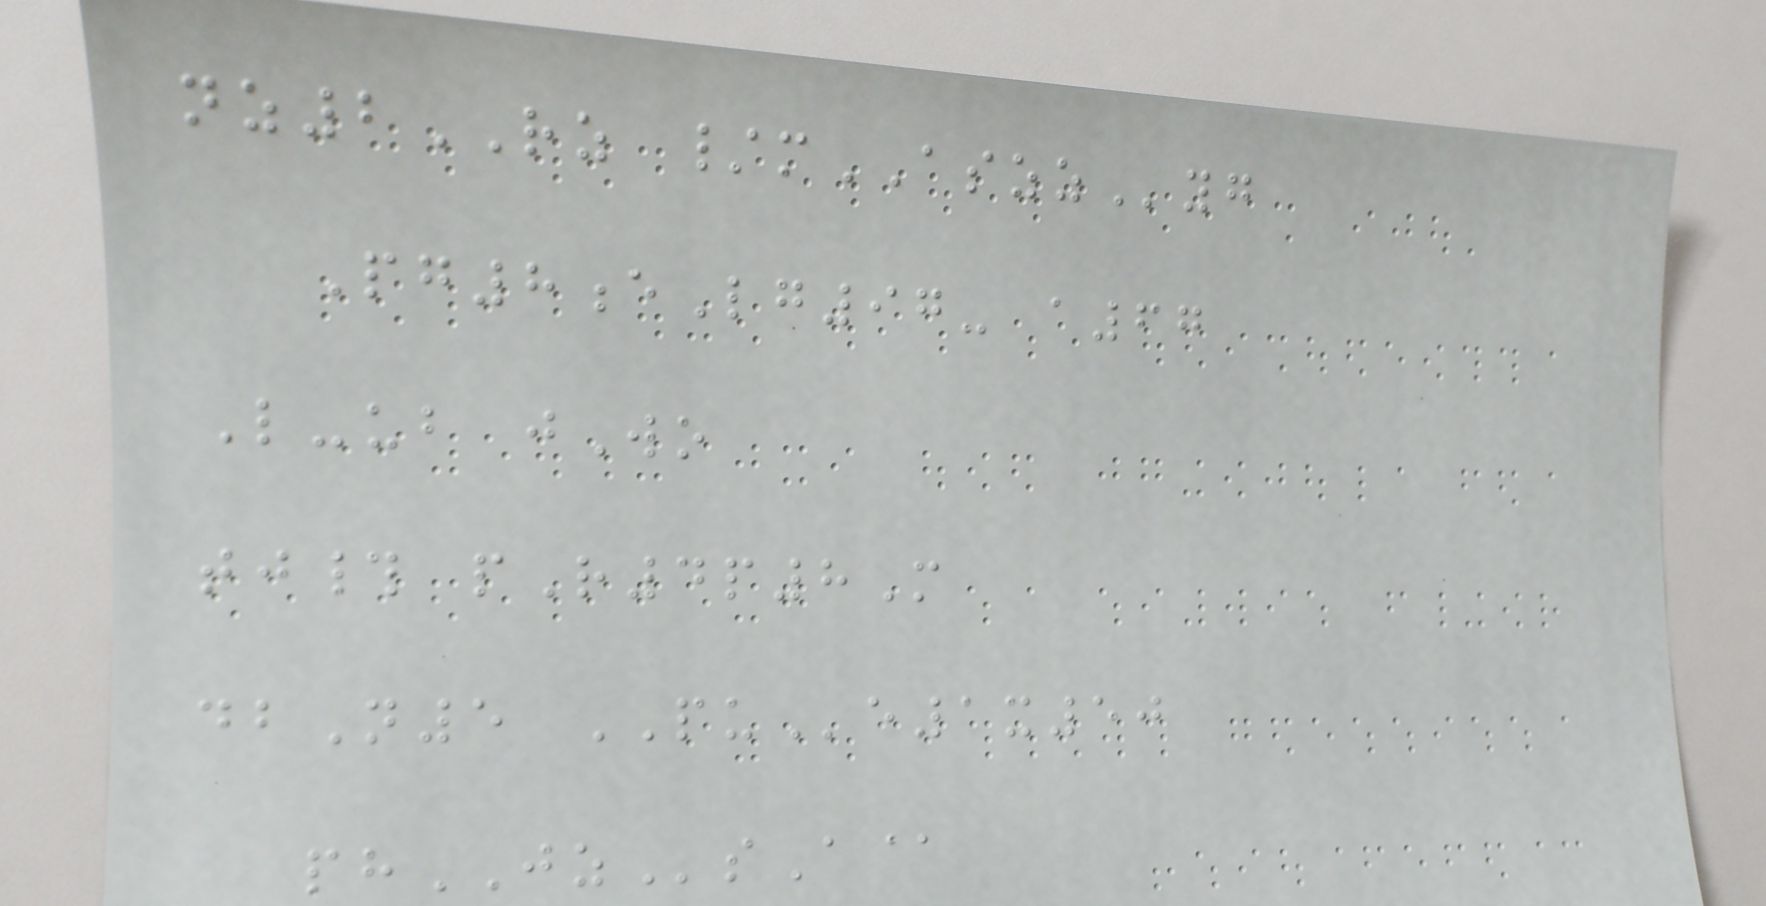nz2RZ /mASZZyg
Pg8eLg97- a67
L-ub jWo
tj# pR4p8M
dbN5 PUe1x50
phJZsA@
